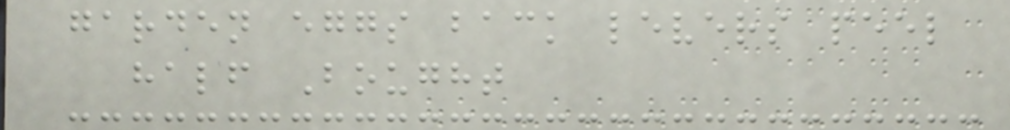garden eggs back levers peel
half Bought
